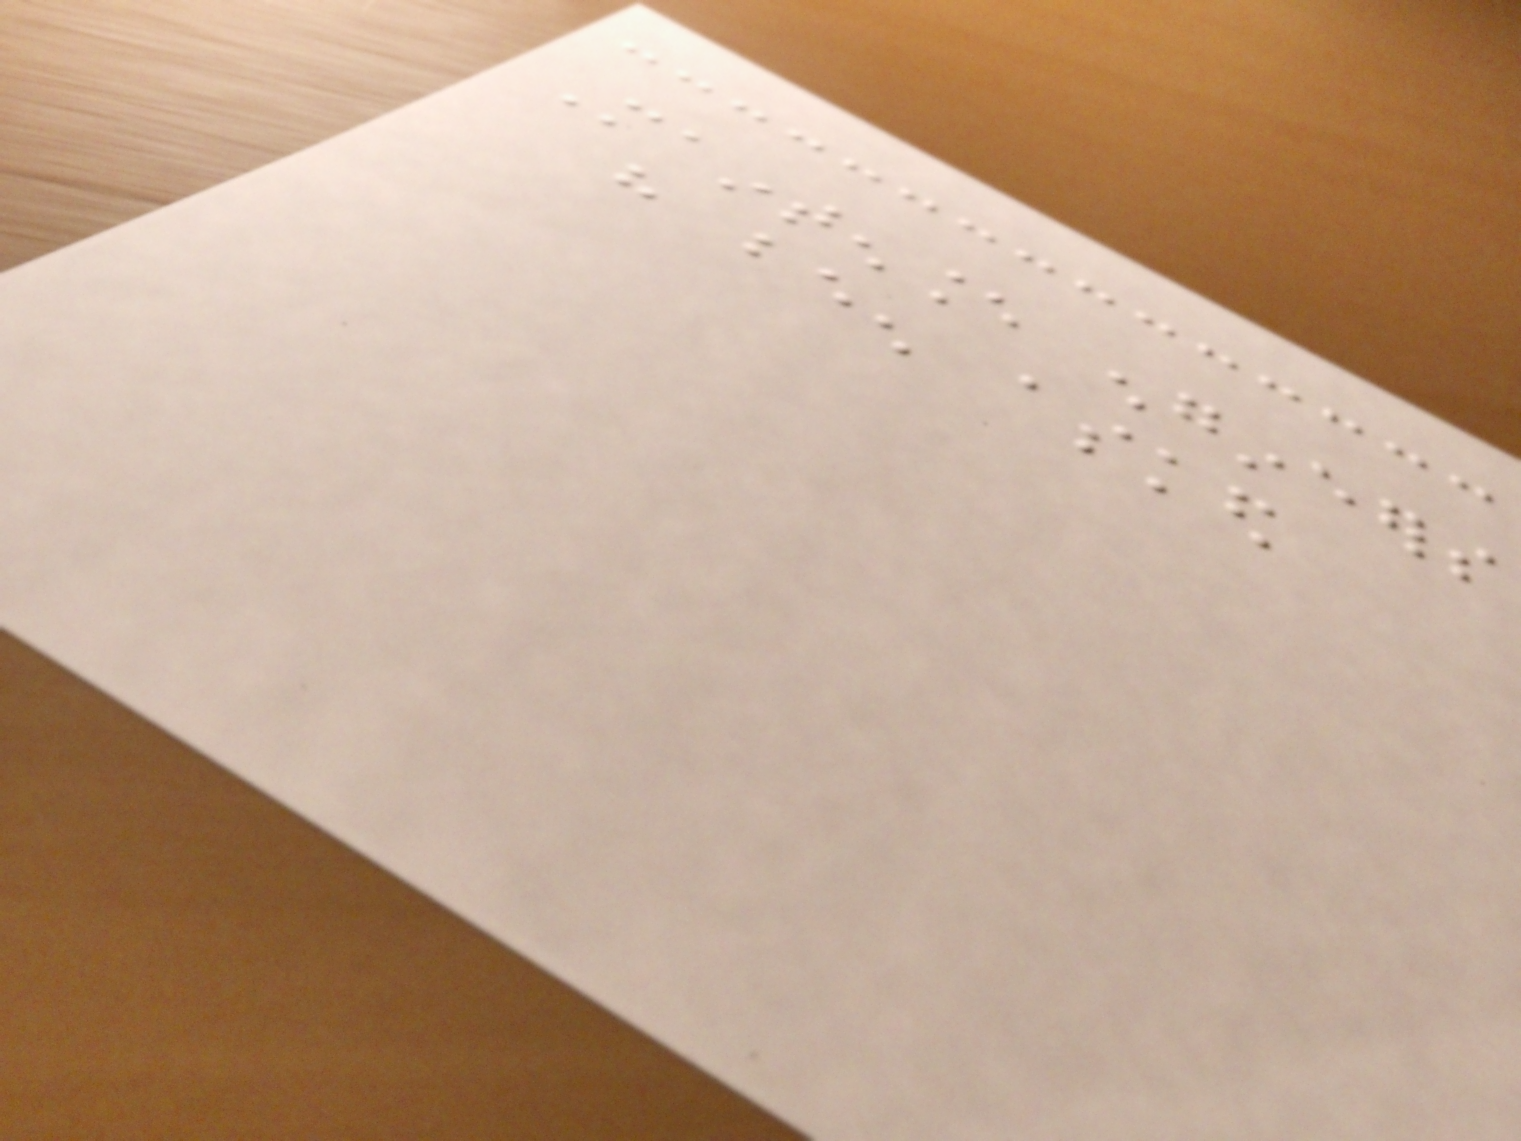Maintenance engineers
have been asked
